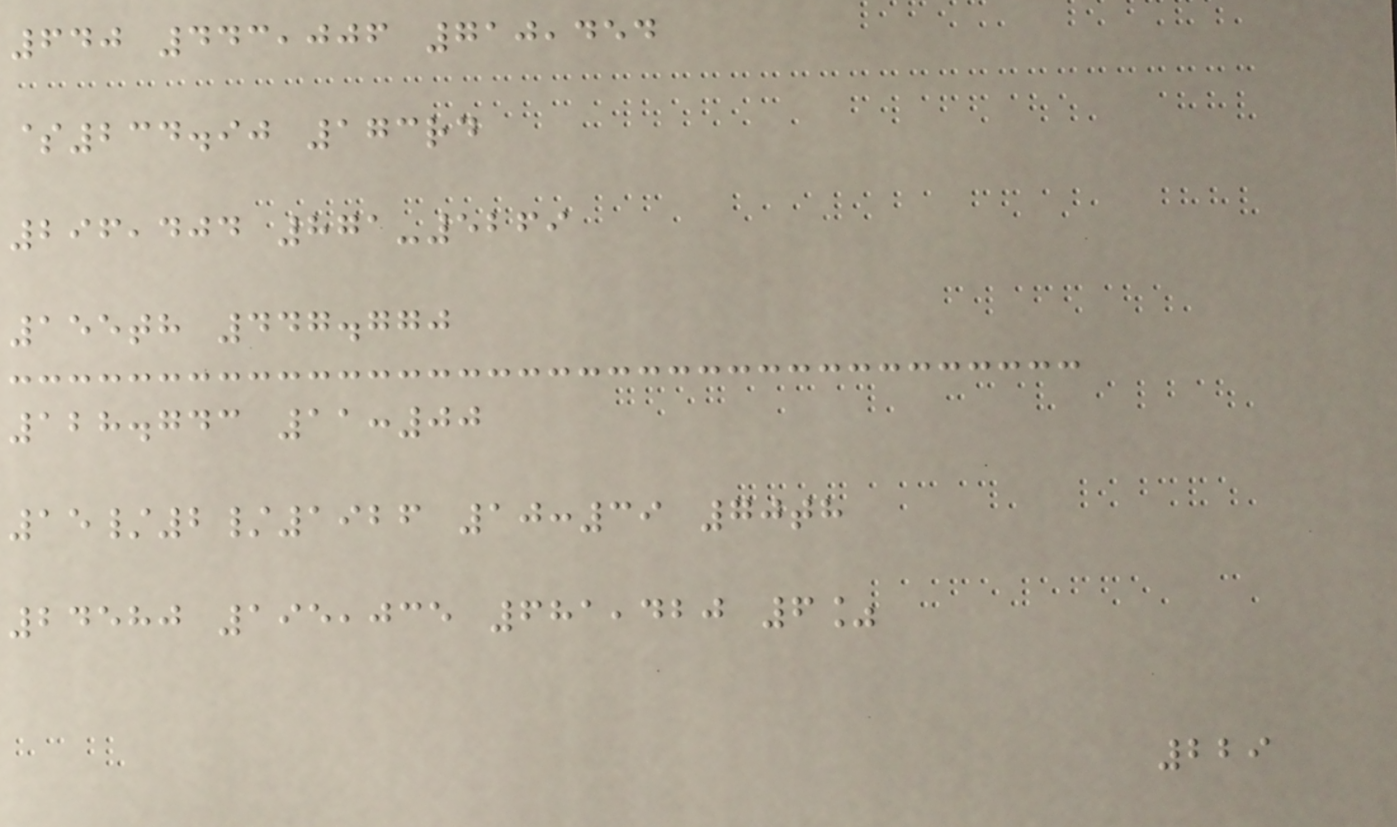640 443,006 710,454
$234.90 173rd
296,404 871-5269
155th 447.770
128.743 11:00
15/2/1926 10:39 70th
24580 195,035 681,420 6%
229
